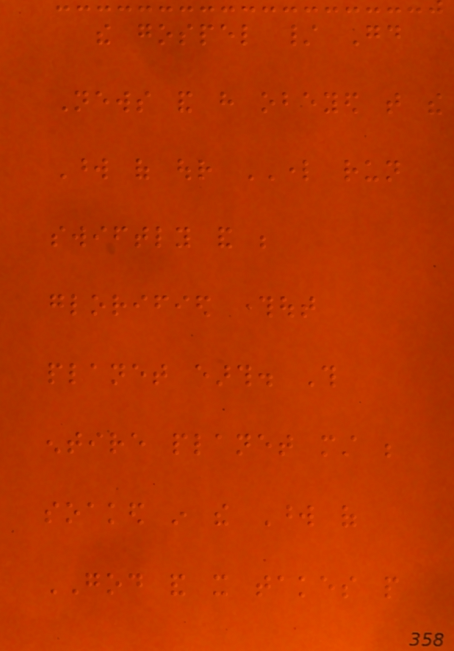the gospel / Good
News and have obeyed that the
Word of our LORD run
swiftly and be
glorified throughout
planet earth. This
entire planet must be
soaked in the Word of
GOD and it takes people
